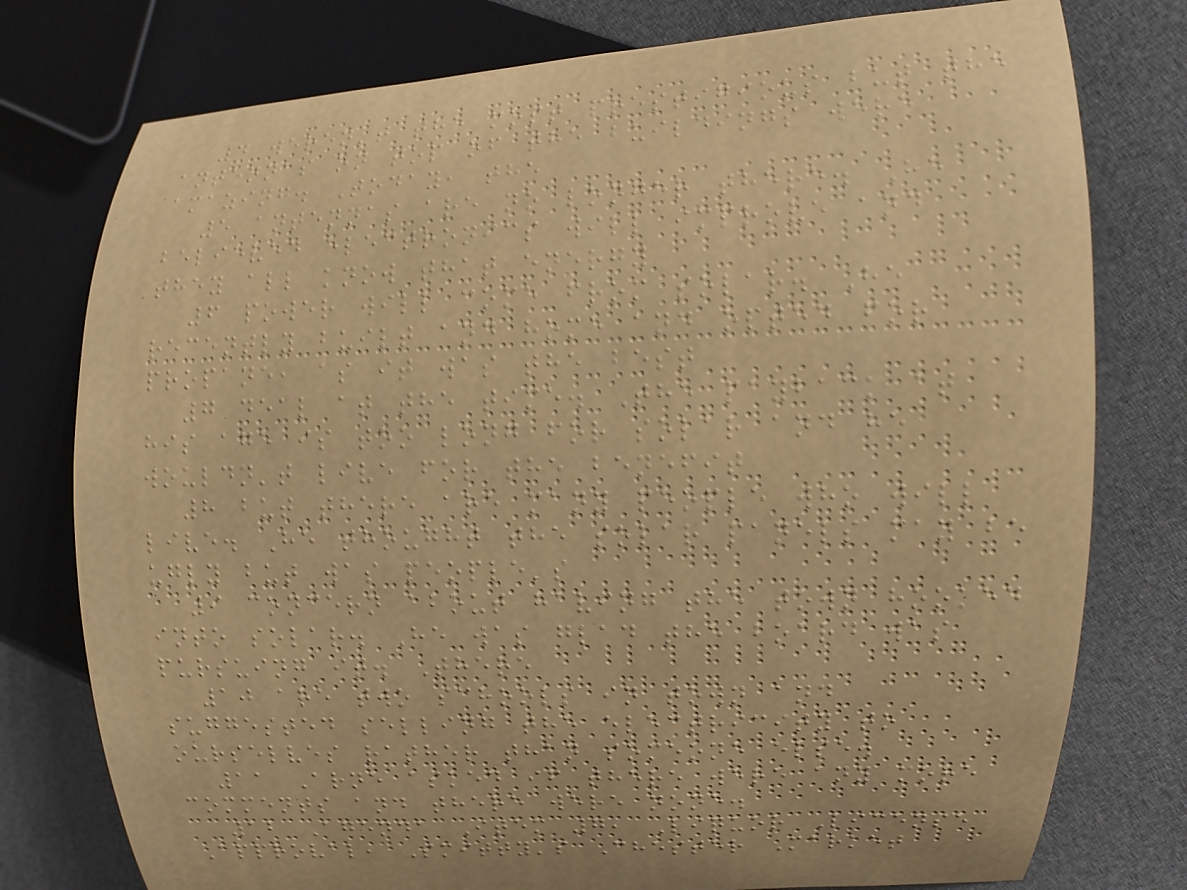4 weren't the most prestigious but the
antennas on top of the buildings were
amazing. Today, the
5 antennas are no longer there. He
believed electronics will improve and
they all know that energy
6 power will come from solar. He
recently built and home and opted for
propane, as it was the best
7 deal at the time. The payback at
his age is too long for solar and he
wouldn't live for the benefit
8 but there are many people who will
live. He thought the solar panels may be
ugly but was people's
9 concern about having the town hooked
into solar. He was glad the board was
pursuing it. There
10 are two schools in town and
suggested selling the electricity to
ourselves rather than someone else.
11 Arne asked if there were any more
comments and there were none.
12 Agenda Item 7, Liquor License
Approval, Smitty's Chester Market
